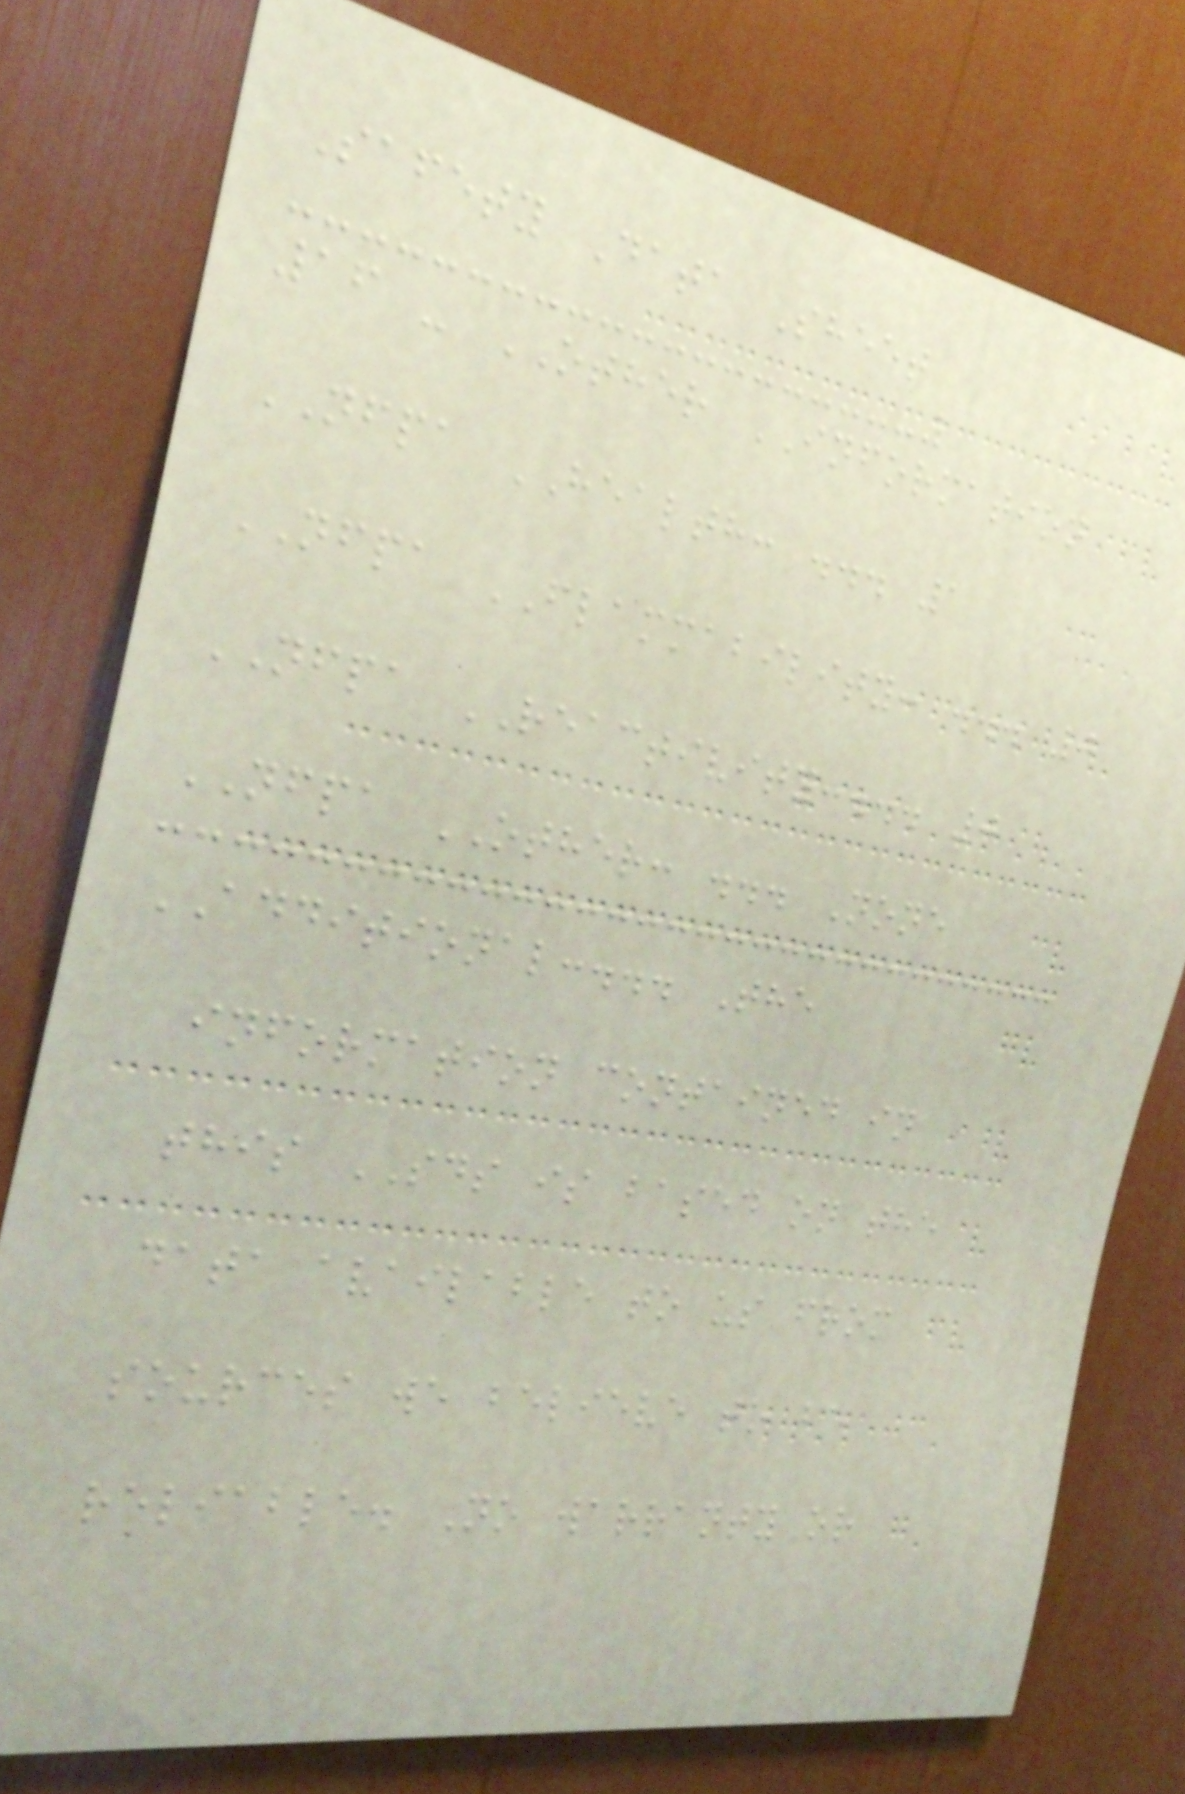Safety Data Sheet
16 - OTHER INFORMATION
NFPA HEALTH: ... 1
NFPA FLAMMABILITY: ... 0
NFPA REACTIVITY:... 0
NFPA OTHER: ... None
ADDITIONAL:... The
information contained in
this SDS is based on the
data available to us from
sources we believe to be
reliable. No warranty or
